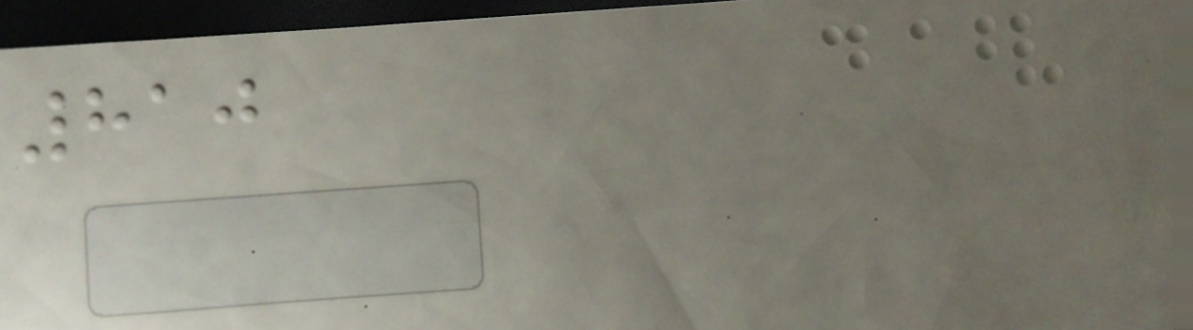810
